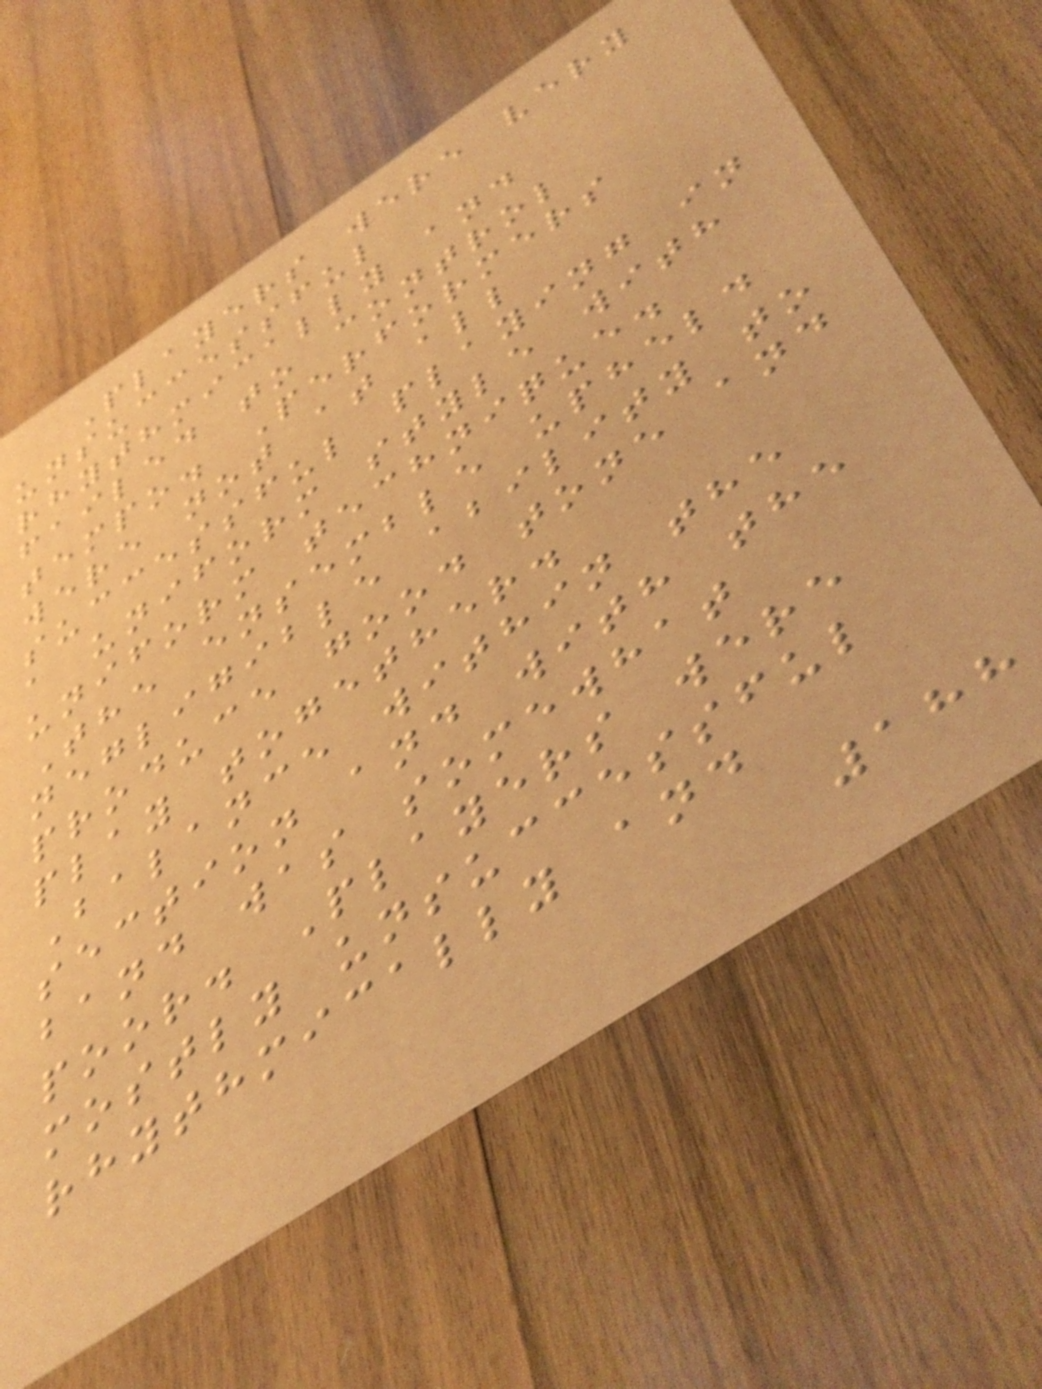Players were very
unsuccessful
rhythmically and
failed to control
tempo. Performers
were not at all
successful playing in
a uniform style with
uniform technique.
The ensemble upheld
negligible ability to
produce good tone and
play together.
Balance within the
section and with the
band was somewhat
poor. Players were
mostly unsuccessful
rhythmically and
188
